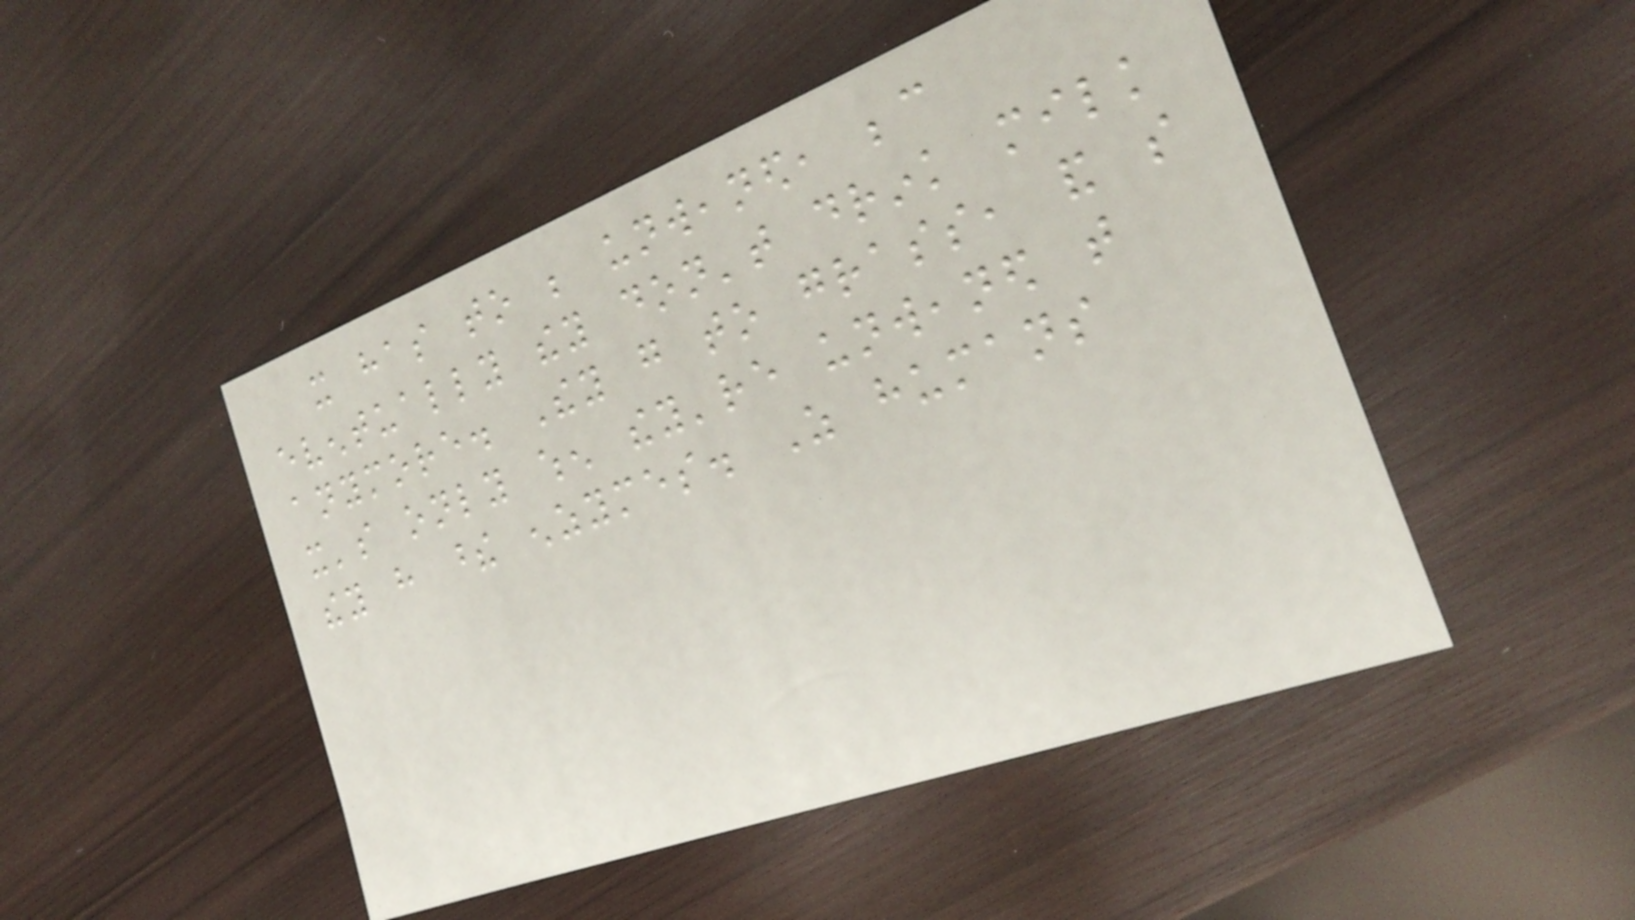it has to be unweaned, because
eventually they don't drink milk
anymore. They go to grass, and so
it's only when they're unweaned that
they have these enzymes. As humans
